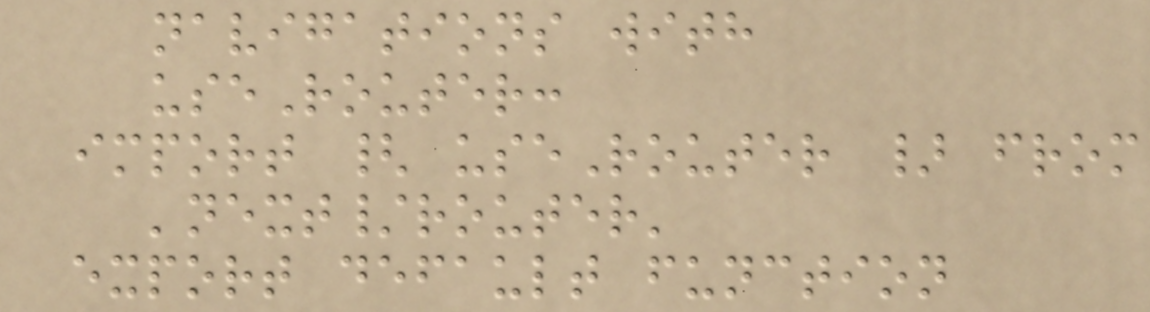navigations with
useRouter:
import { useRouter } from
'next/router'
export default function
